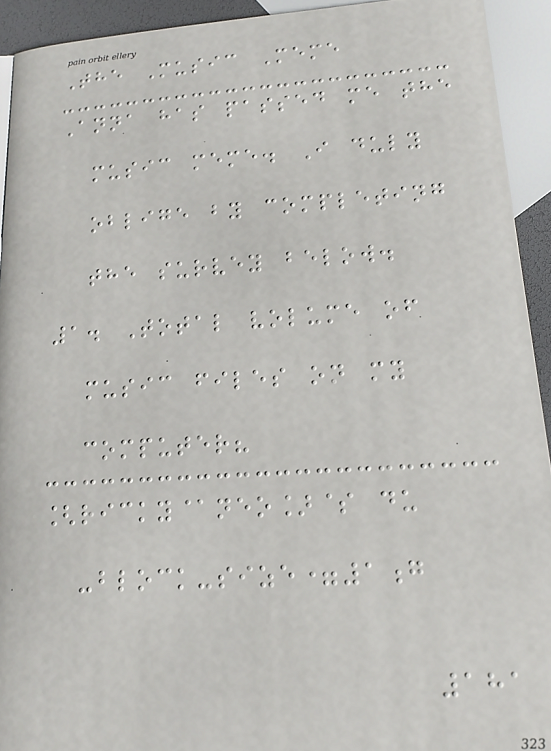The Music Meme
Anna has passed me the
music meme. I duly
oblige by completing
the survey below.
1. Total volume of
music files on my
computer?
[ricky@neo]$ du
-block-size=1g
181
